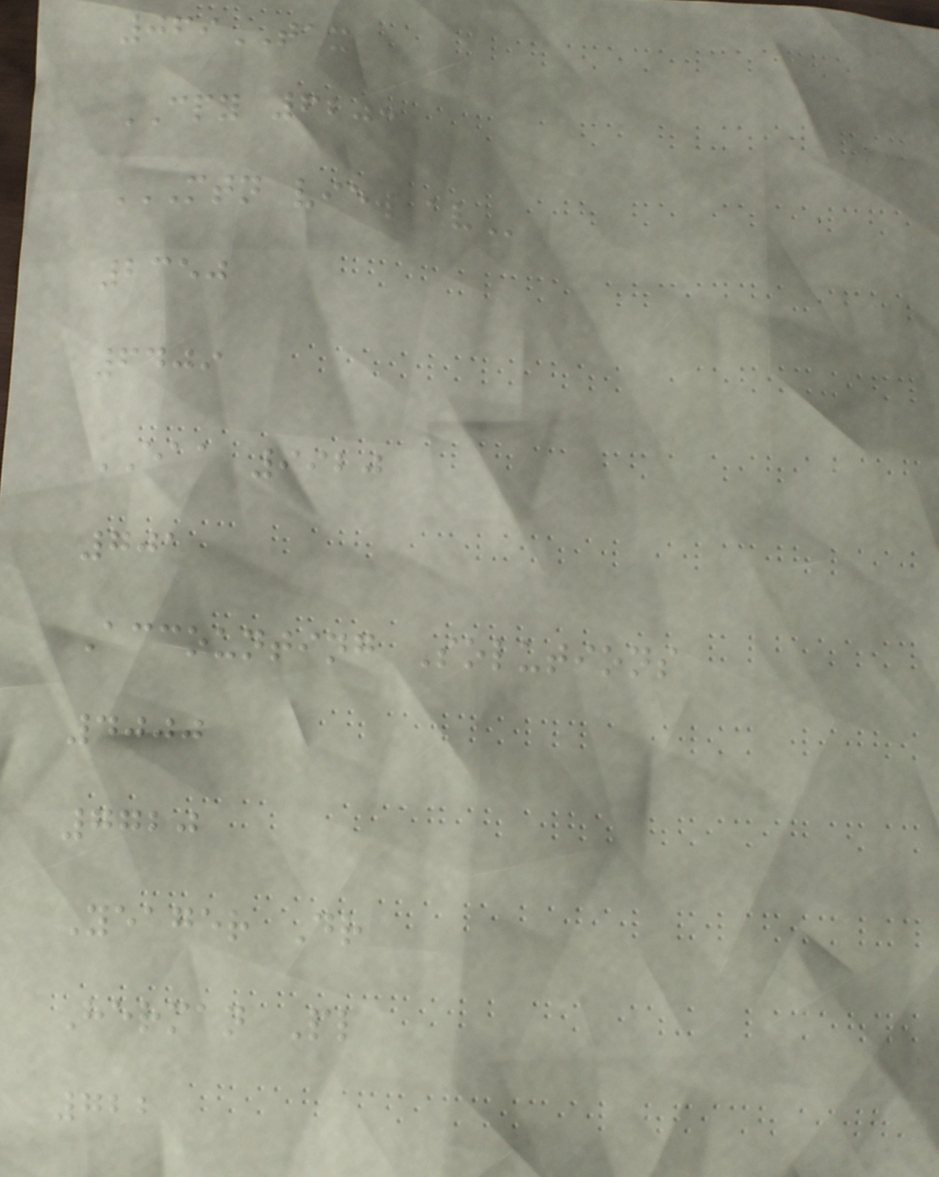069TAX
CPY 6203
MTN VIEW AV
2350
6409
EAA 9920
701
Accounting Solutions
4000
7720
Yeager Dr
Herman Pl
722
